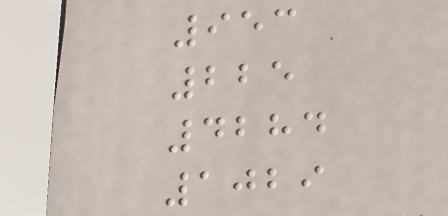953
225
4284
1029
